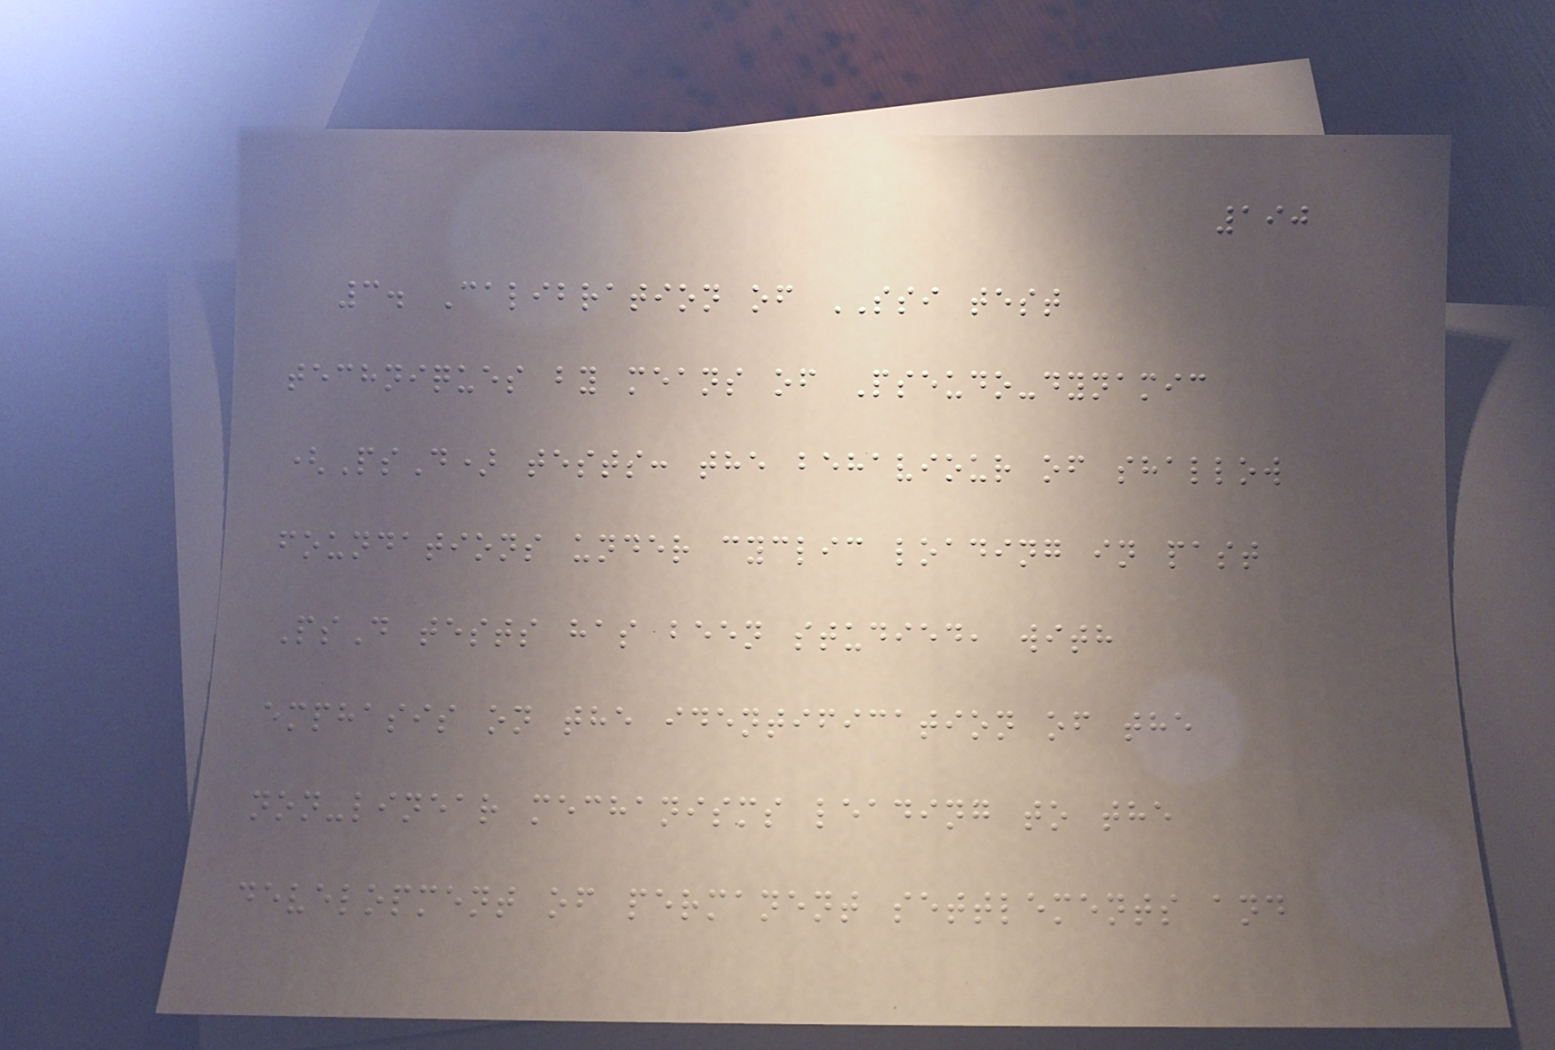190
3. Calibration of SSI test
techniques by means of Pseudo-dynamic
(PsD) tests: the behaviour of shallow
foundations under cyclic loading in past
PsD tests has been studied, with
emphasis on the identification of the
non-linear mechanisms leading to the
development of permanent settlements and
